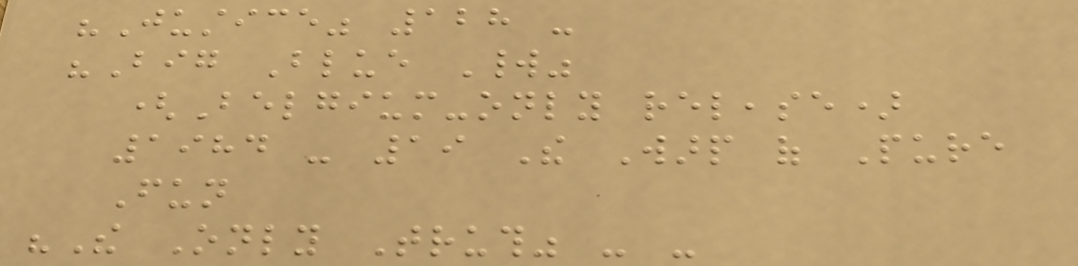"Justice" 128 -
"Big Blue World"
(Belgium-only release)
1984 - 19 The Warp of Pure
Fun
"The Only Truth" - -
